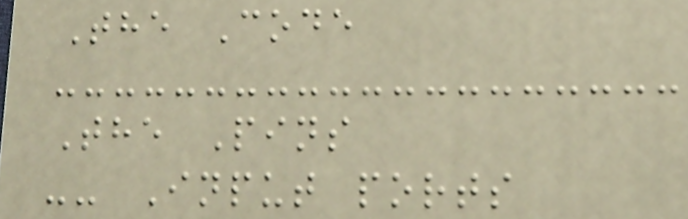The Code
The Pins
-- Input ports
